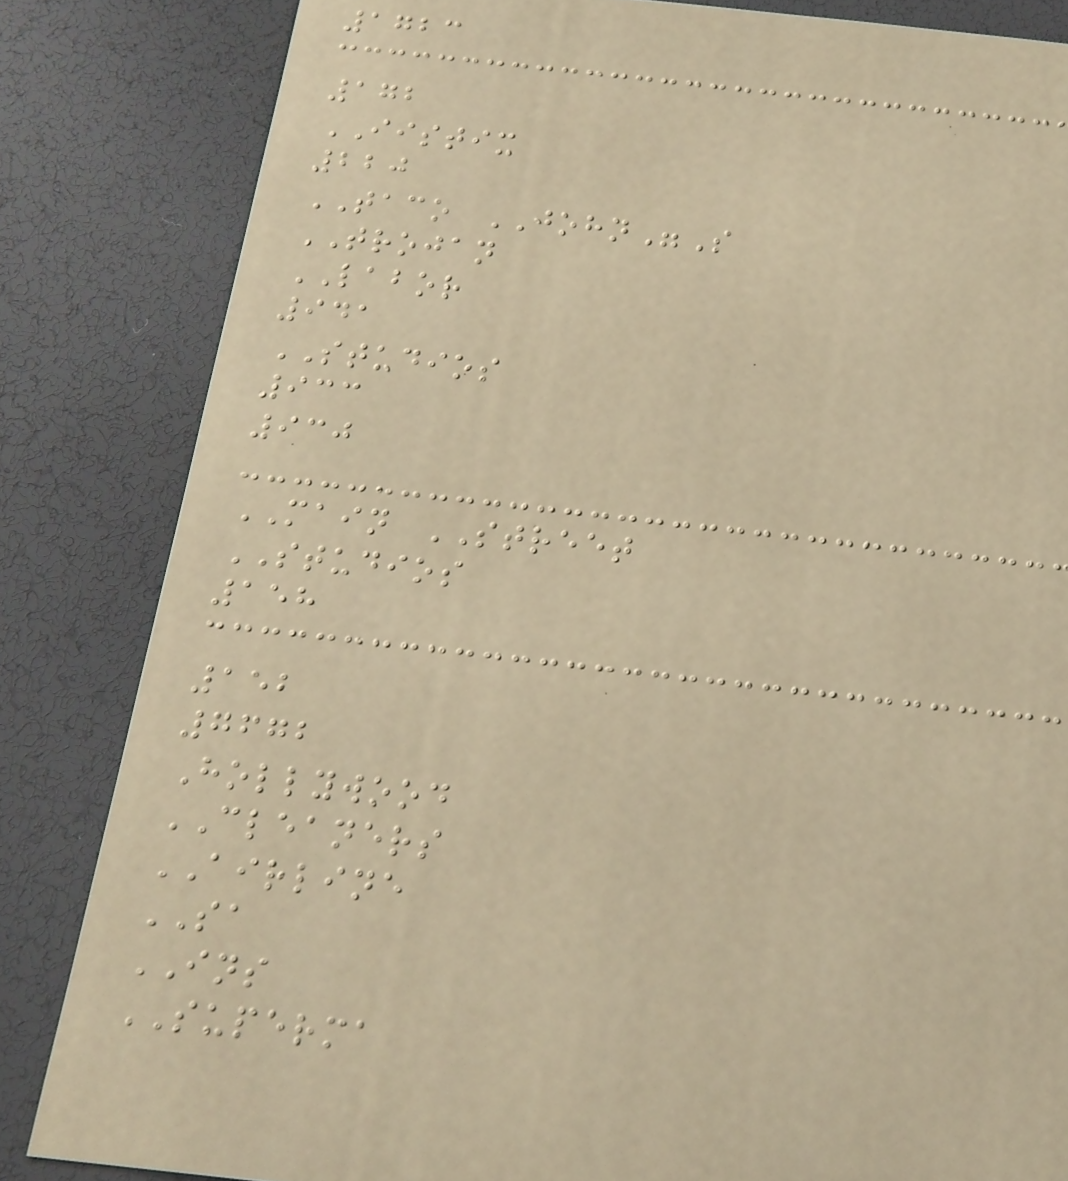1723
172
IISTIX
220
TACO JOHN"S
TROJAN
LABOR
941
STUDIOS
933
930
MAIN STREET
STUDIOS
158
152
7672
Hollywood
CLEANERS
AIRLINE
SA
INS
SUPERMA
